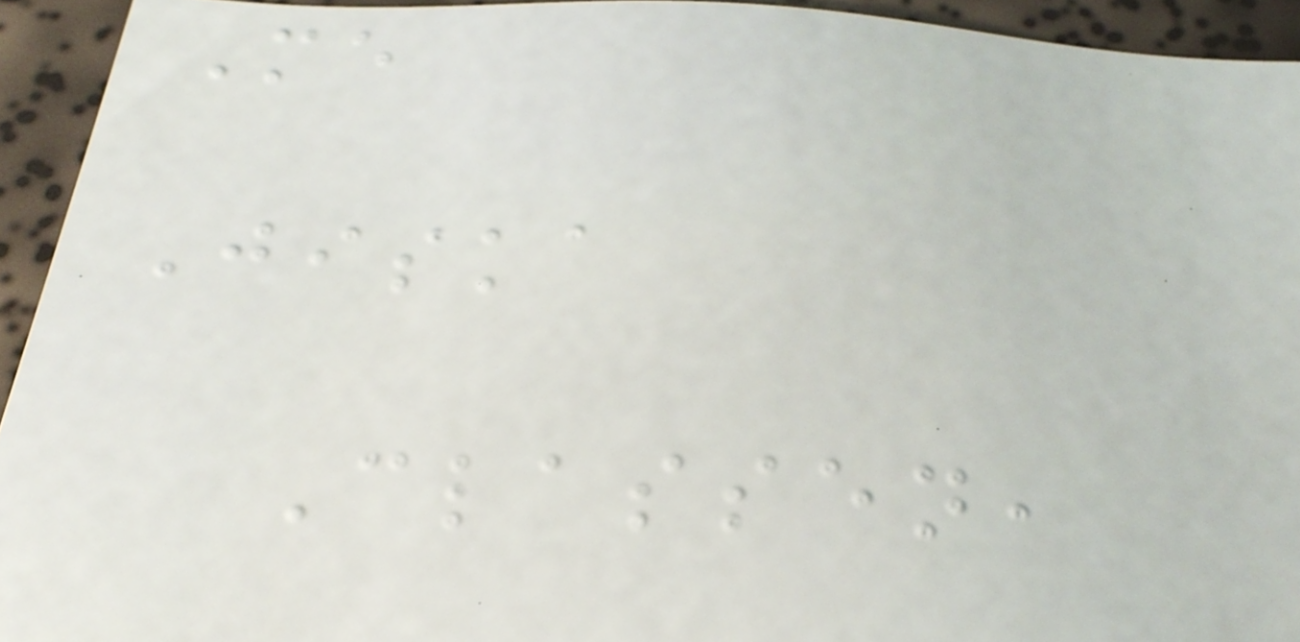Me
Jiska
Classen,
